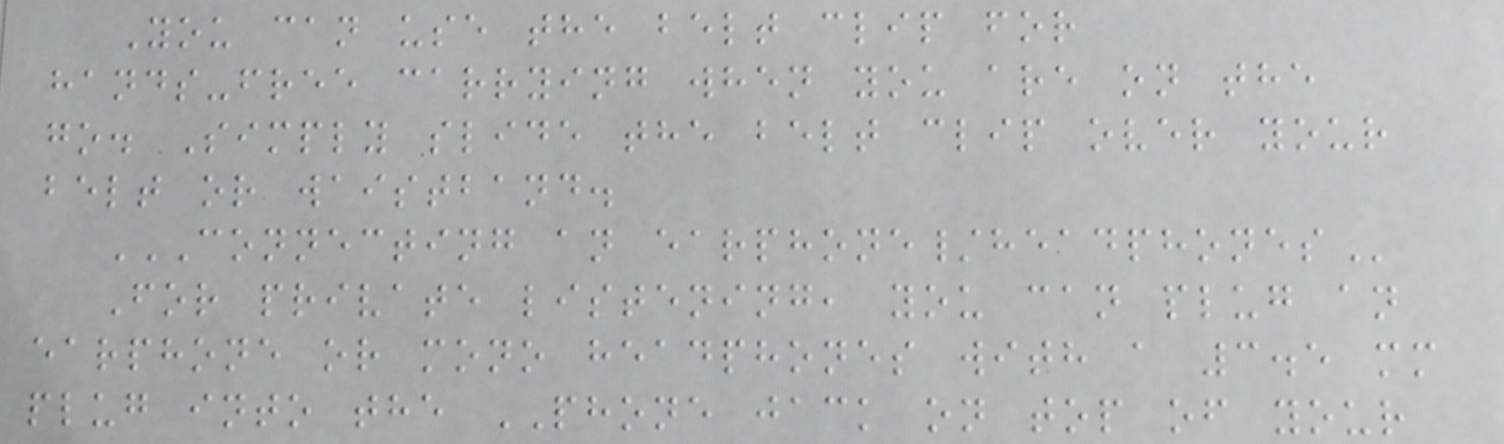You can use the belt clip for
hands-free carrying when you are on the
go. Simply slide the belt clip over your
belt or waistband.
CONNECTING AN EARPHONE/HEADPHONES
For private listening, you can plug an
earphone or mono headphones with a 3.5 mm
plug into the PHONE jack on top of your
